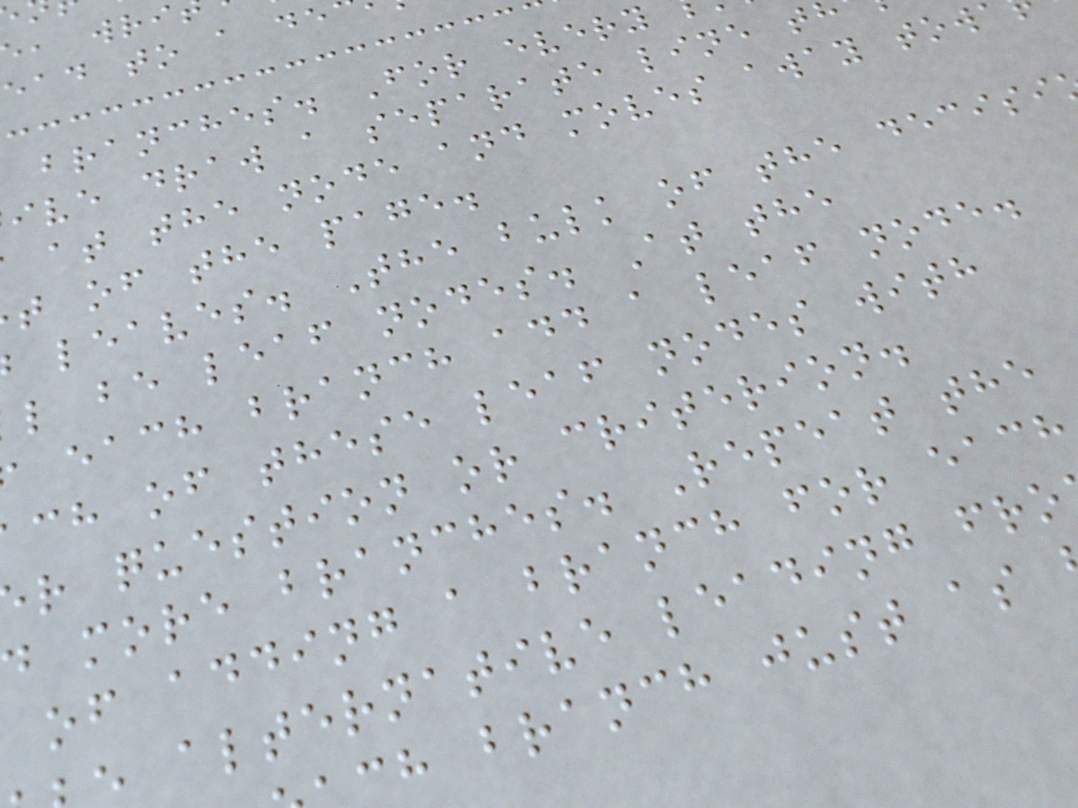ead to a de
branches. For every
ive draw a separate line t
at the node and moves away tow
t of the page.
leaves. The bulk of the decisi
l be leaf nodes. At the
each branch add a leaf node.
ch of these leaf nodes with
r question or criterion.
d more branches. Repeat the
of adding a branch for each
alternative leading fro
h branch just as
